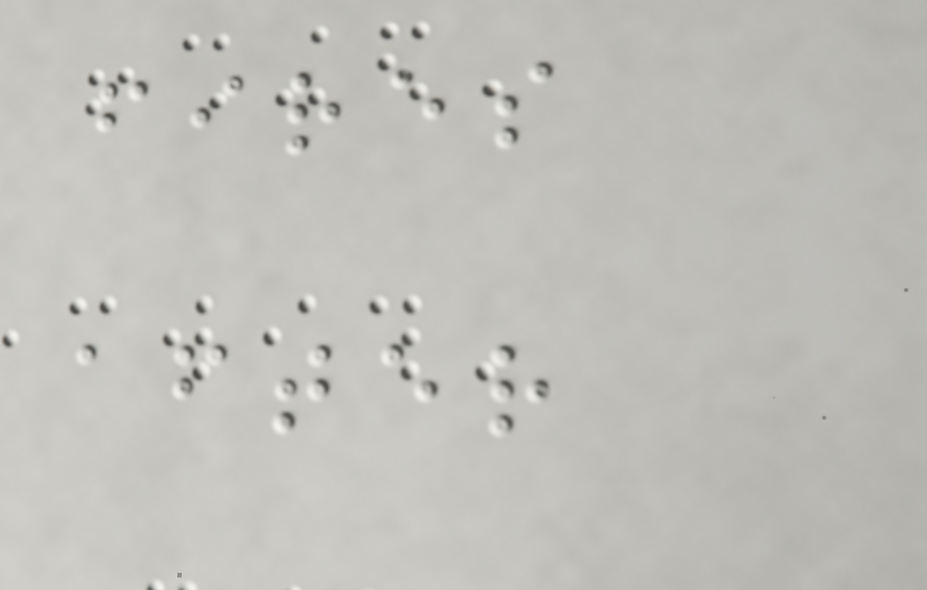fires
after
